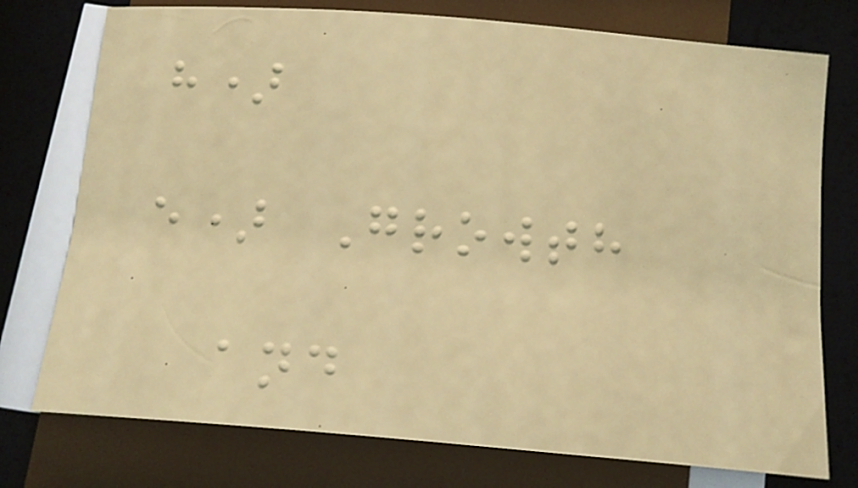h)
e) Growth
and
